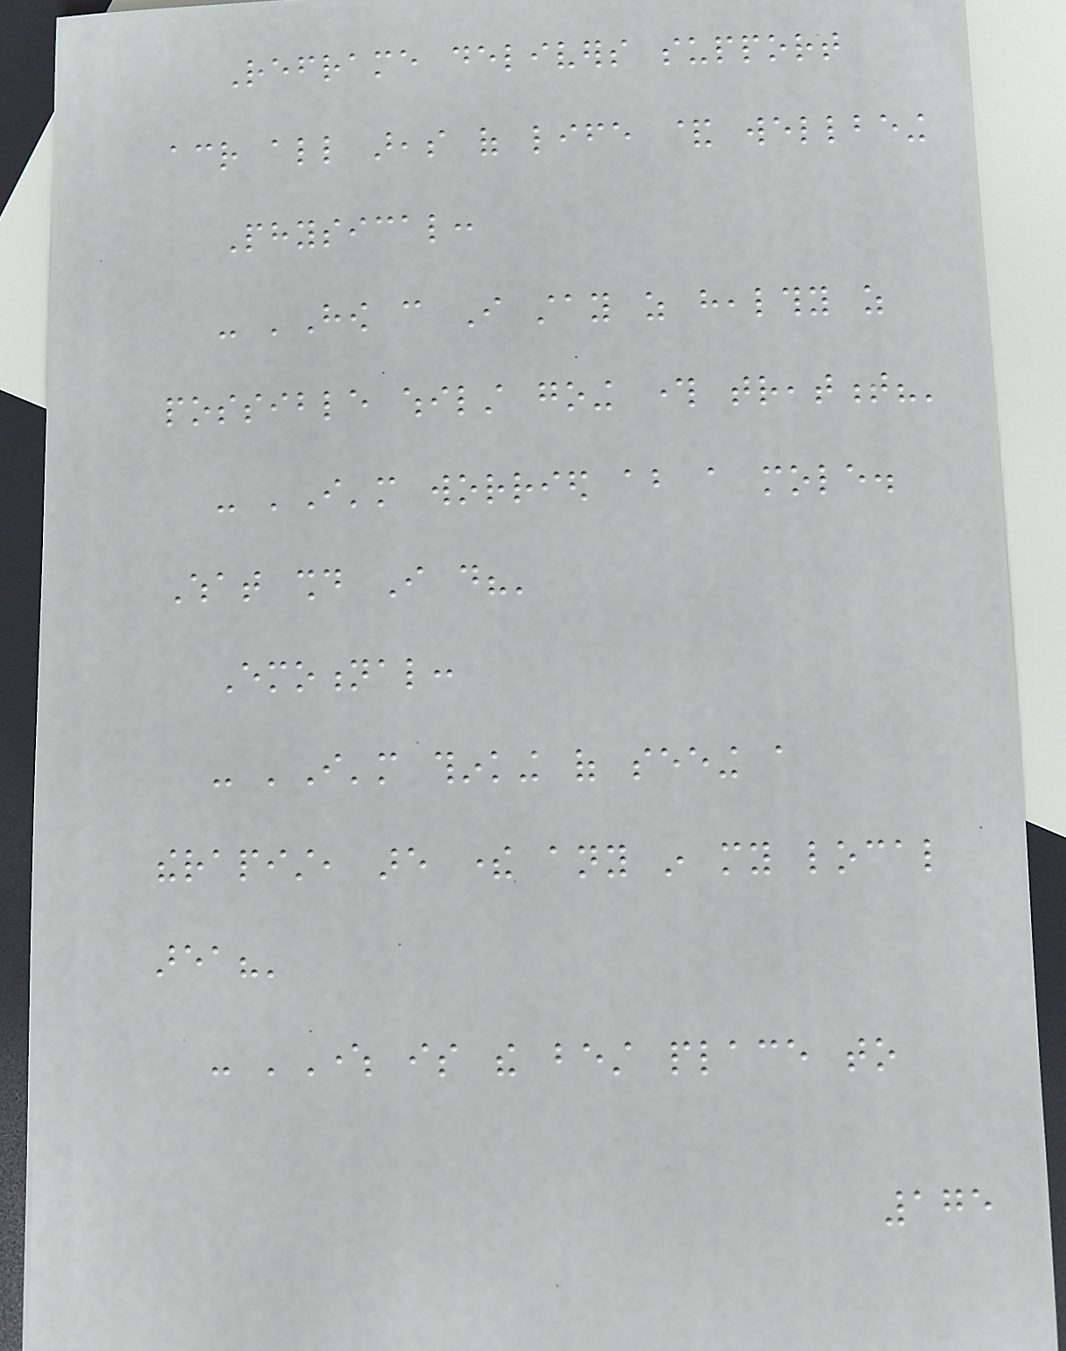Reframe delivers support
across all areas of life & wellbeing
Physical:
- 'How can I stay as healthy as
possible whilst going through treatment?'
- 'I'm worried about a mole.
What should I do?'
Emotional:
- 'I'm thinking of seeing a
therapist, are there any in my local
area?'
- 'Where is the best place to
175
